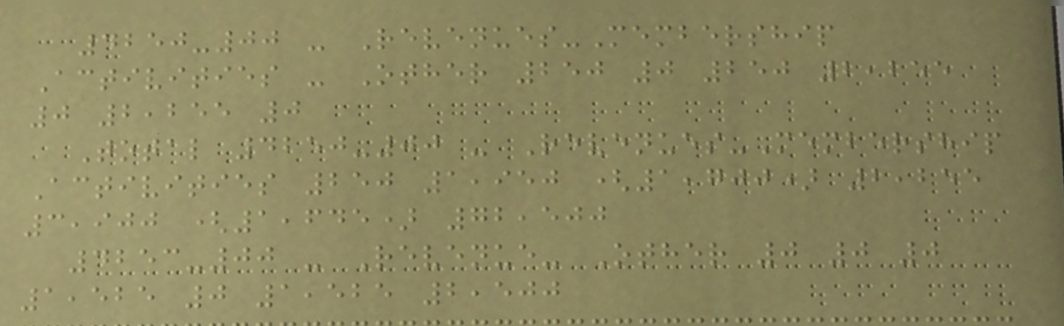4250-00 - Revenues-Membership
Activities - Other 250 0 250 2,255
0 2,255 0
Total 4250-00 - Revenues-Membership
Activities 250 1,950 (1,700) 2,255
3,900 (1,645) 72,500
4253-00 - Revenue- Other 0 0 0
1,525 0 1,525 2,500
